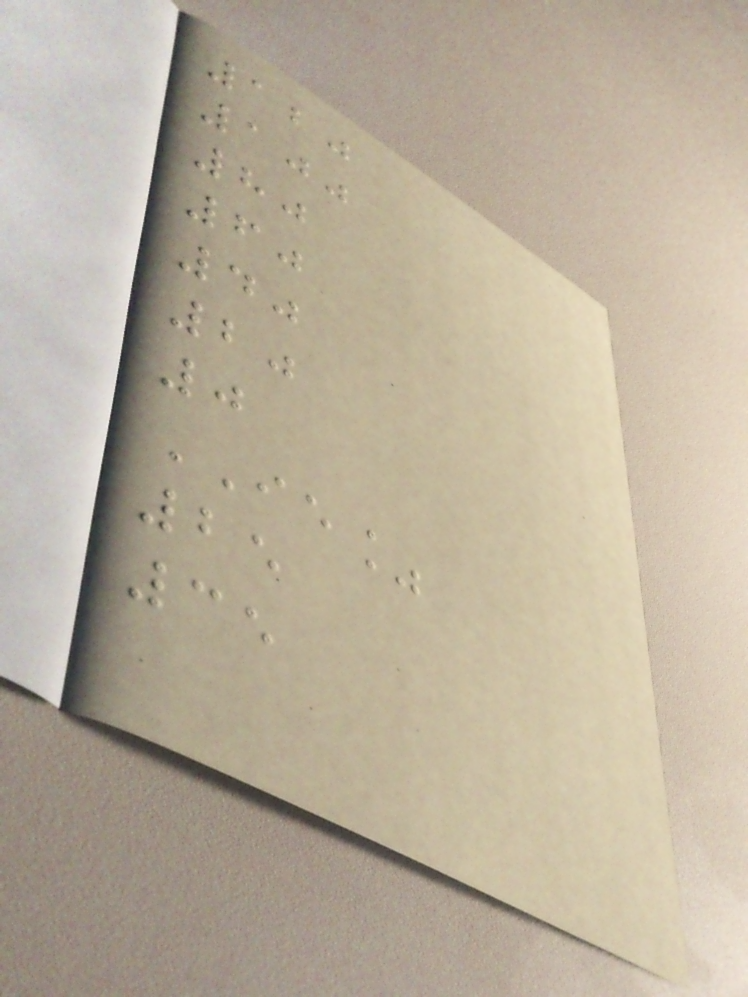120
100
80
60
40
20
0
IE%
25
35
